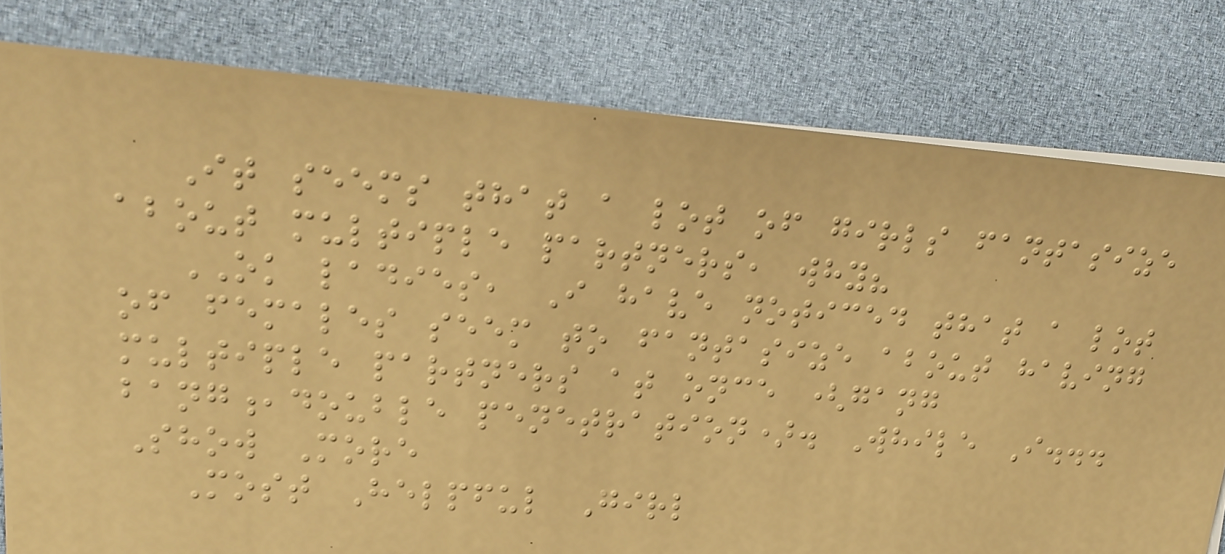It seems that a lot of girls fantasize
about multiple partners, why?
OK ladies, I have noticed that a lot
of females seem to fantasize about having
multiple partners at once (gang
bang,double penetration). While I...
Show More
Most Helpful Girl
